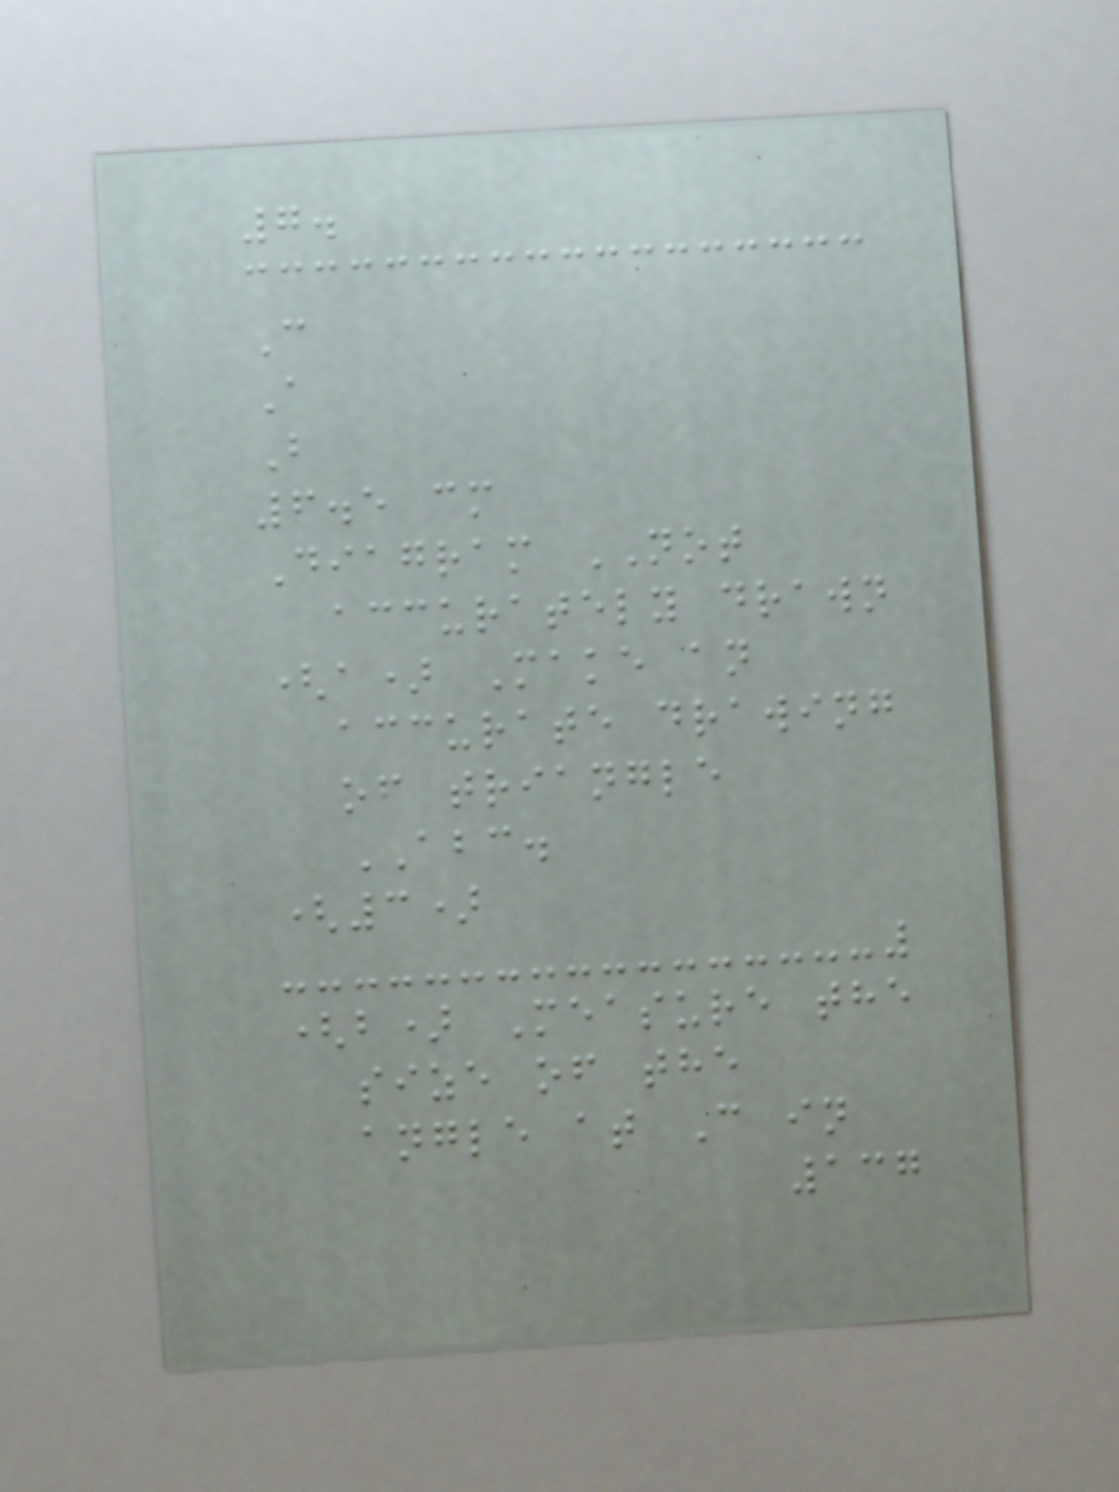7.
C
A
B
6.5 cm
Diagram NOT
accurately drawn
(a) Make an
accurate drawing
of triangle
ABC.
(3)
(b) Measure the
size of the
angle at C in
137
